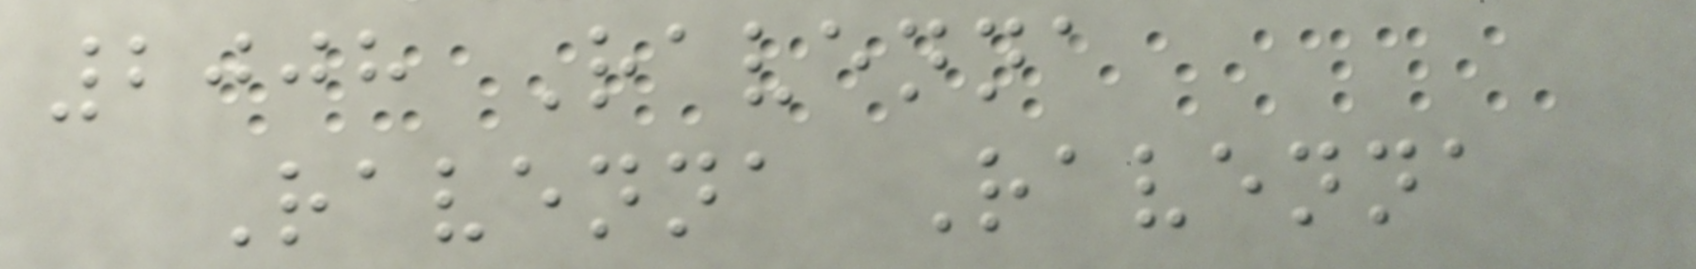2008 Ravenna
Ravenna Ravenna
